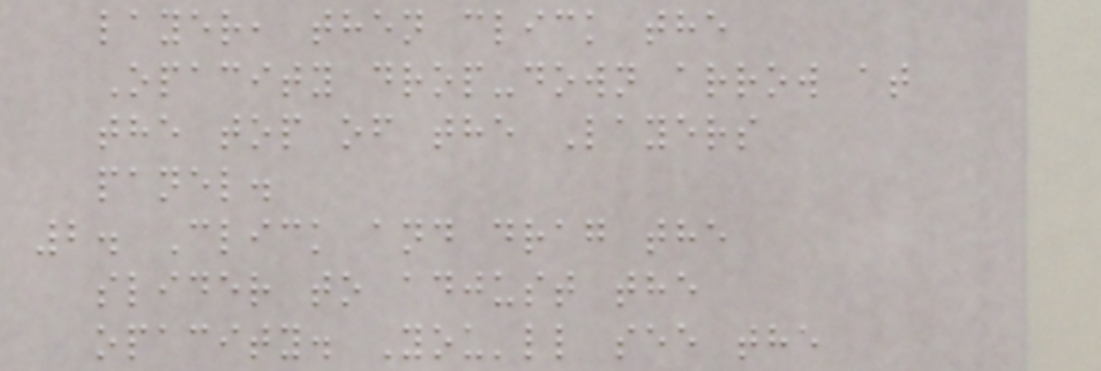layer, then click the
Opacity drop-down arrow at
the top of the Layers
panel.
2. Click and drag the
slider to adjust the
opacity. You'll see the
